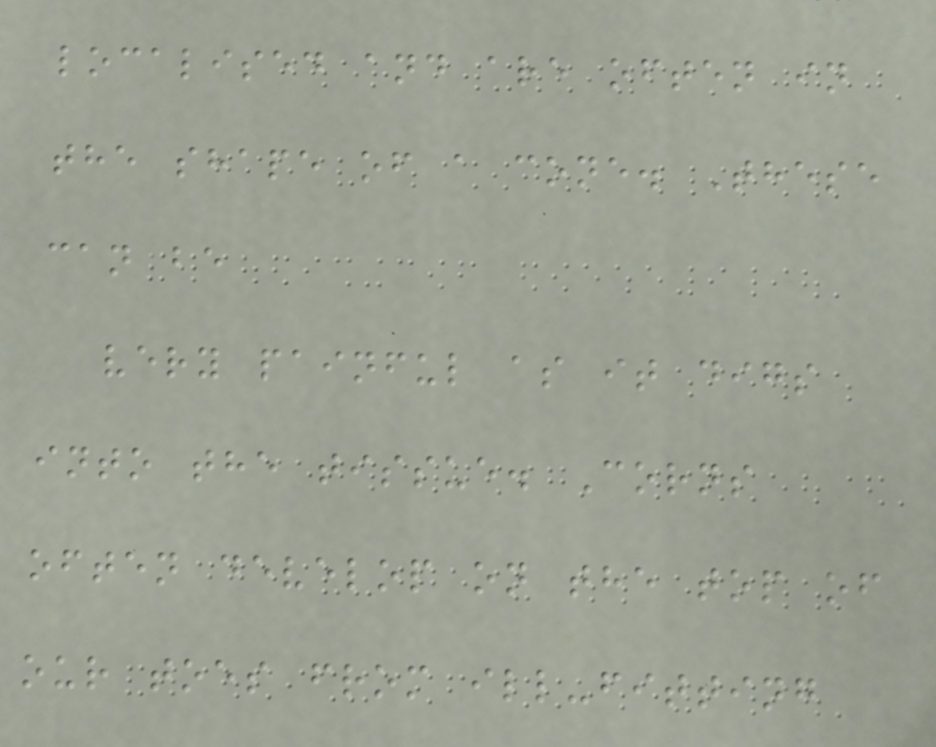localised and are often in
the shape of a cone. These
can be
very painful as it digs
into the tissue. Corns
often develop on the top of
our toes from ill-fitting
